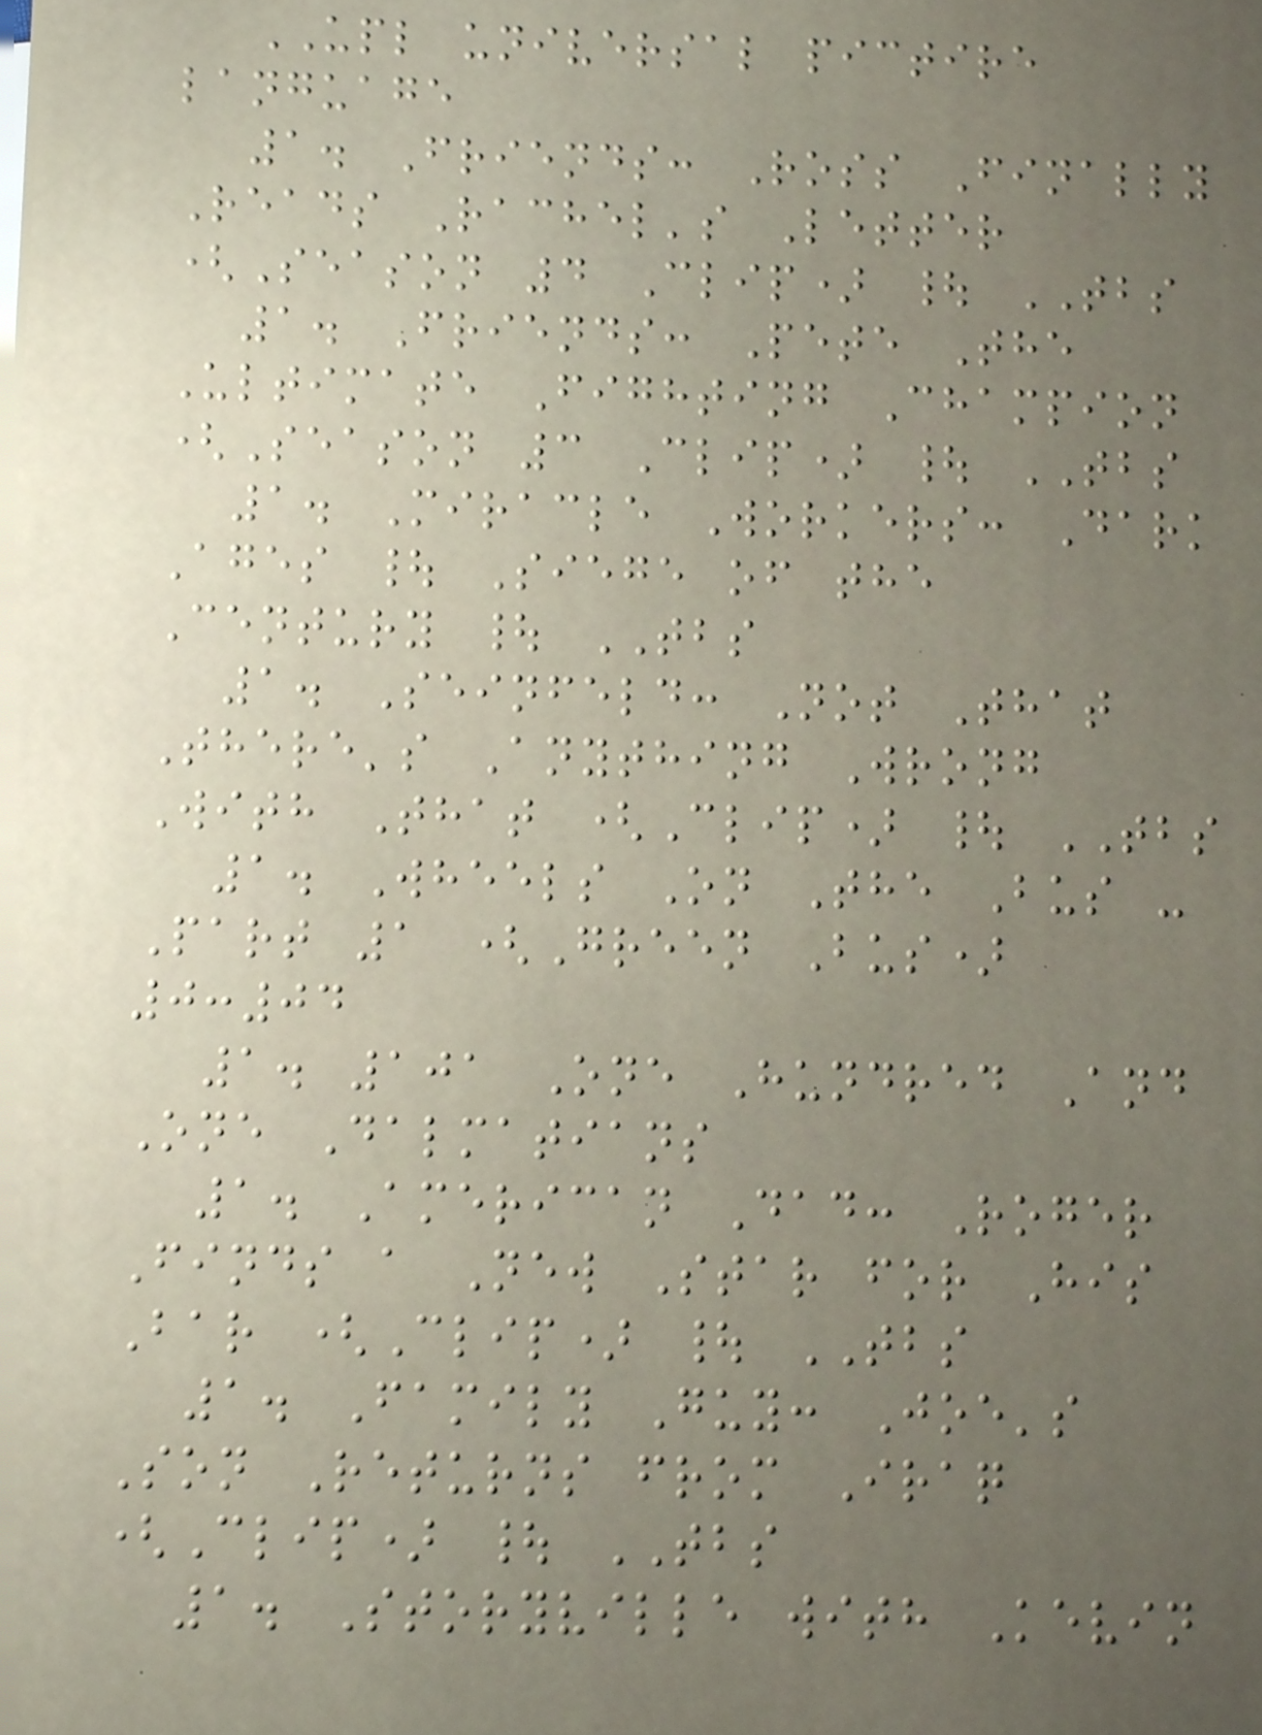UPL universal pictire
language
1. Friends: Ross Finally
Reads Rachel's Letter
(Season 4 Clip) | TBS
1. Friends: Pete The
Ultimate Fighting Champion
(Season 3 Clip) | TBS
1. Miracle Workers: Dark
Ages | Siege of the
Century | TBS
1. Seinfeld: Not That
There's Anything Wrong
With That (Clip) | TBS
1. Wheels On The Bus -
Part 1 (Green Bus)
0:04
1. 101 One Hundred And
One Dalmatians
1. American Dad: Roger
Finds a New Star for His
Bar (Clip) | TBS
1. Family Guy: Joe's
Son Returns from Iraq
(Clip) | TBS
1. Storyville with Kevin
